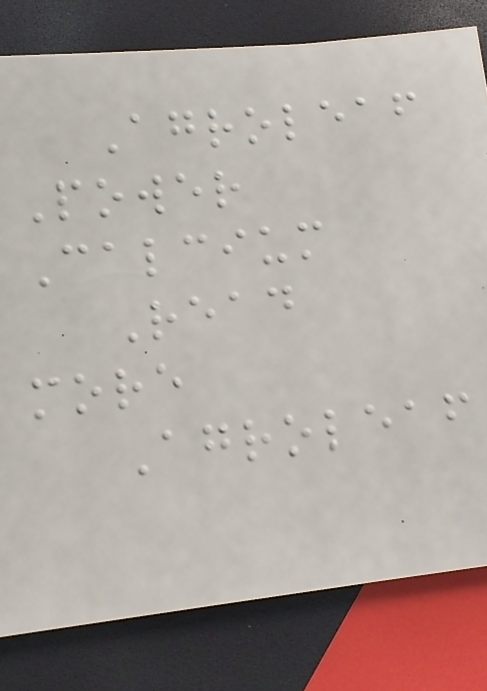Agroleaf
Power
Calcium
Read
more
Agroleaf
